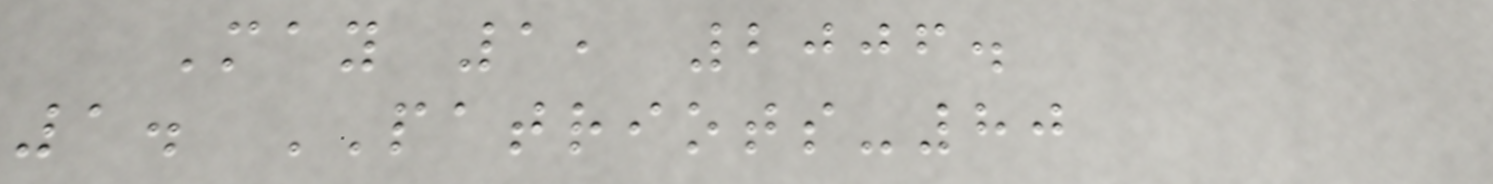May 1, 2006.
1. PATRIOTS-80
